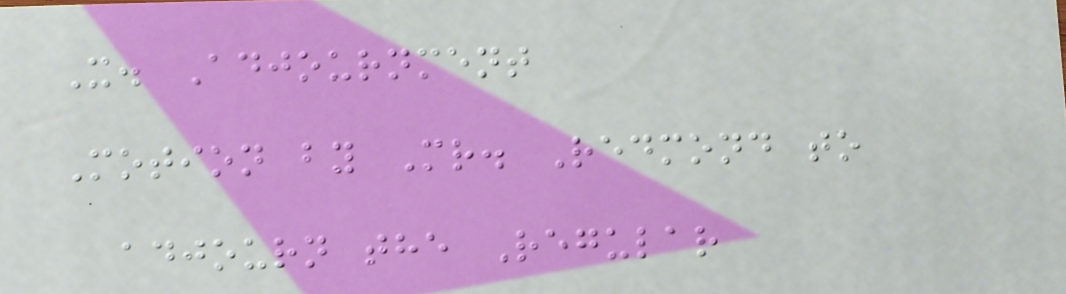X. Adjournment
Motion by Mr. Redmond to
adjourn the Regular
